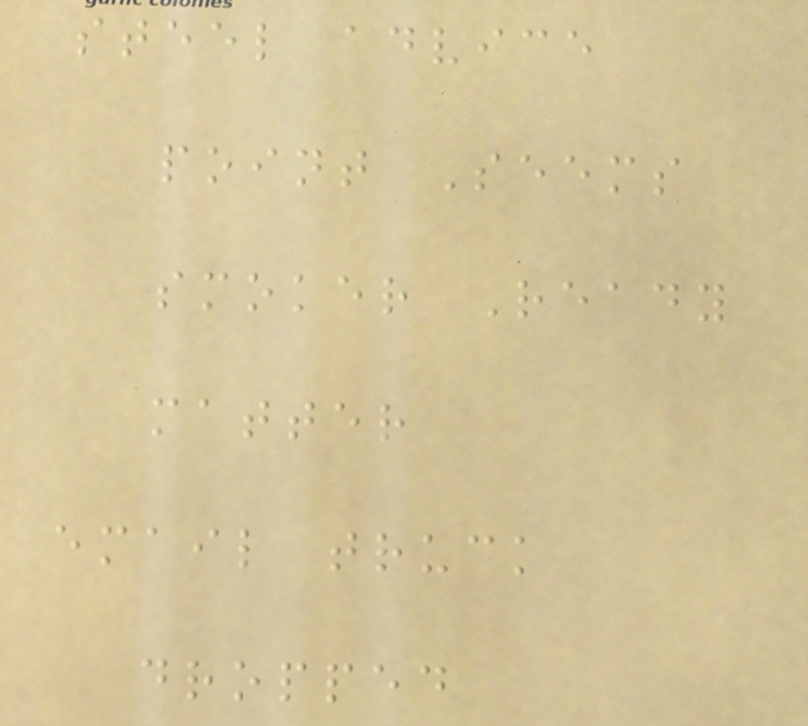steel advice
point Seems
smoker Ready
matter
email truck
dropped
